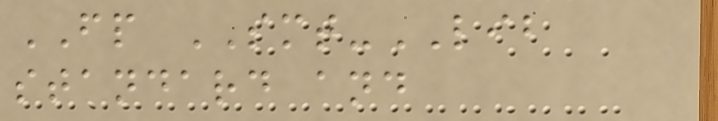FP SMT-LIB
standard and
